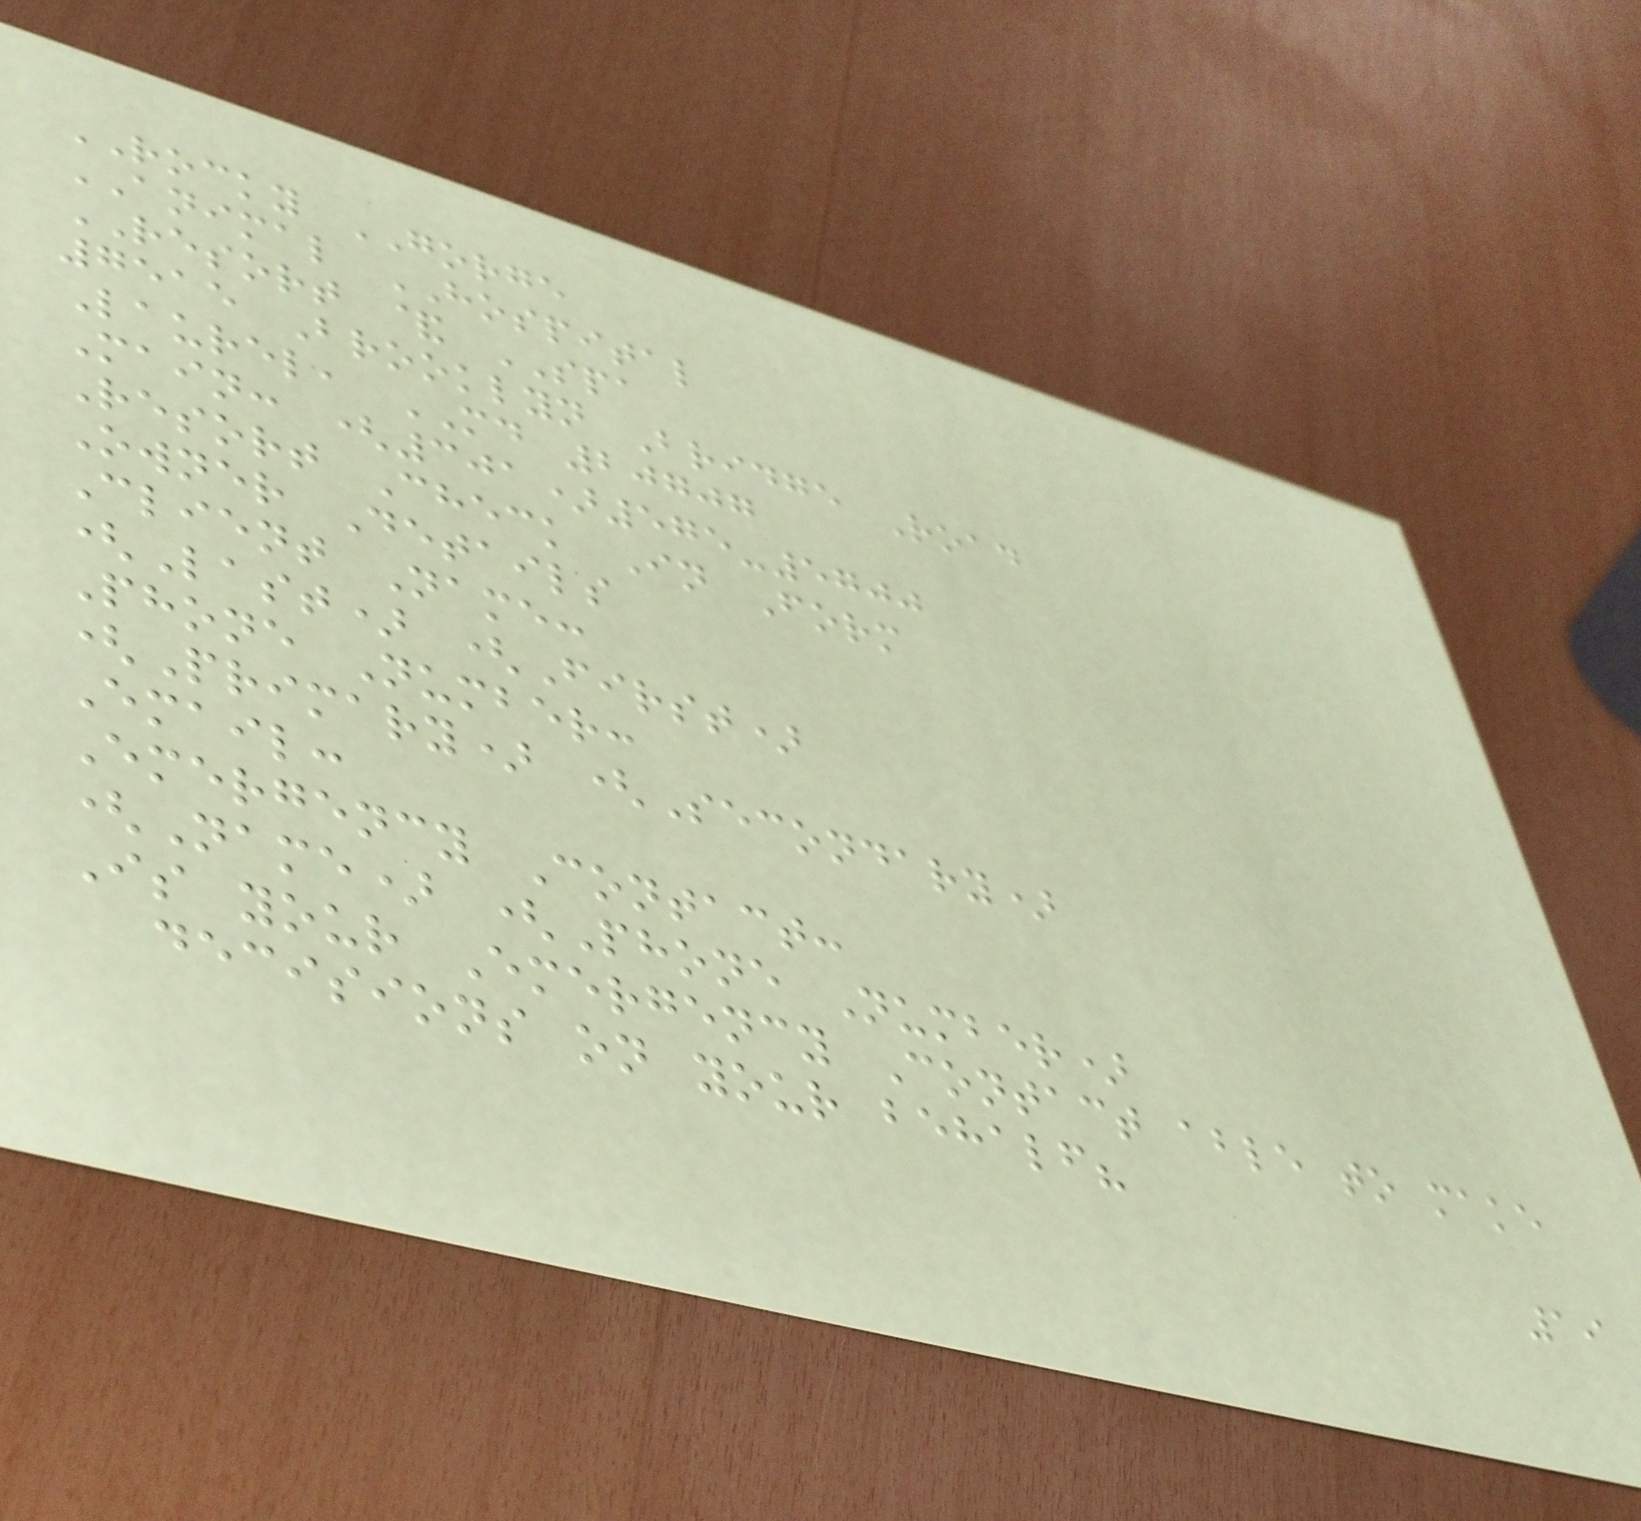ROCKY GORGE
ANIMAL HOSPITAL
RESORT & SPA
7515 Brooklyn Bridge Road
Laurel, MD 20707
Main: (301)575-5700
Resort Check In Form
Owner Details
Client Name:
(Last) (First)
Phone Number:
(Primary) (Secondary)
Email:
Emergency Contact:
(Name) (Phone Number)
Is your Emergency Contact able to make
decisions on your behalf?
19
